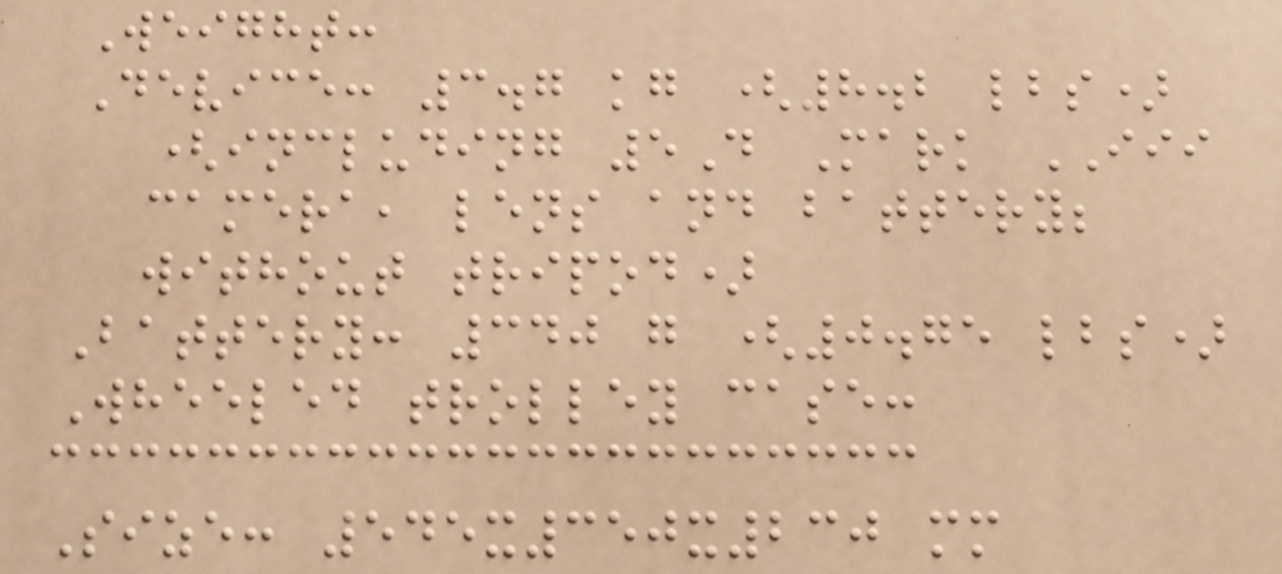Weight:
Device: 3.7 kg (8.2 lbs)
(including 5D Mark III
camera, lens and battery;
without tripod)
Battery: 340 g (0.75 lbs)
Wheeled trolley case:
Size: 545x350x230 mm
